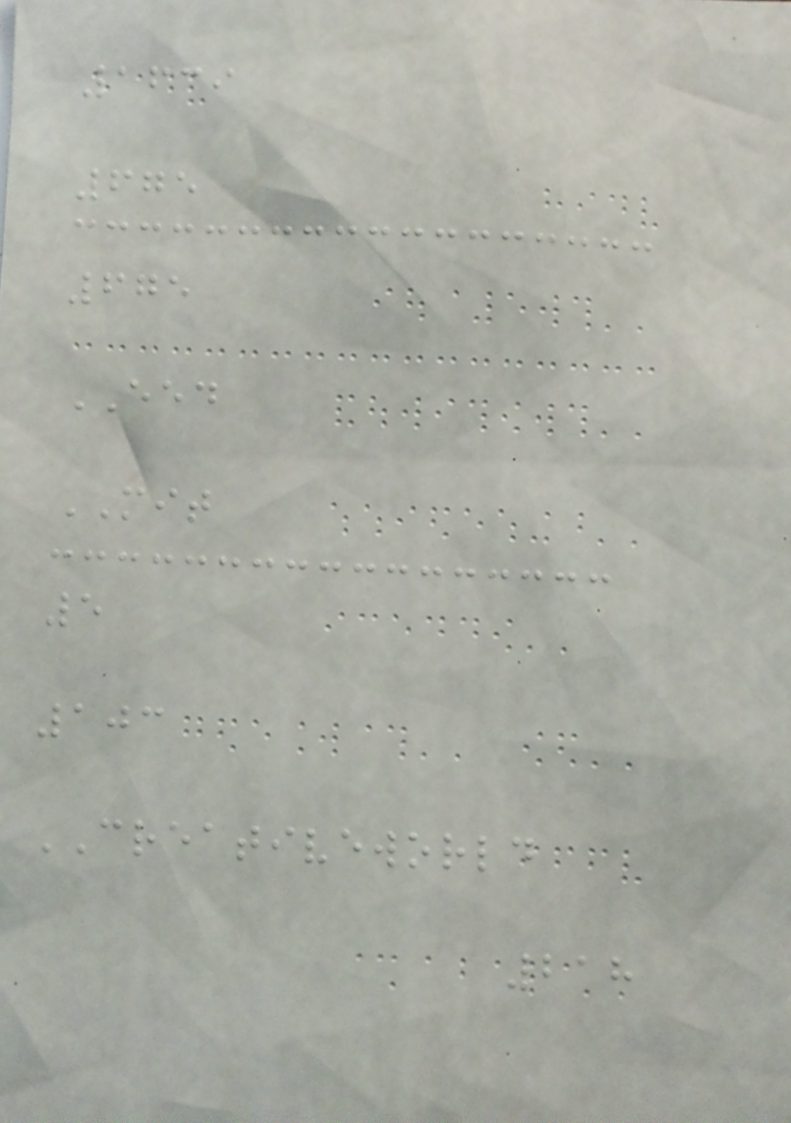1639
675
675
EED
MIT
5
103
CREATIVEWORLD
218
